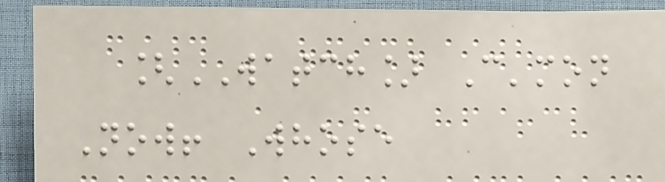[WATCH] C'mon
Now! Whose
